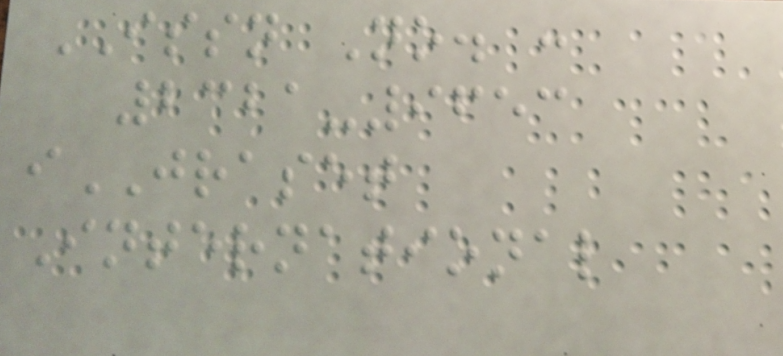ISSN No. :
2321-9653
iJRASET
International
